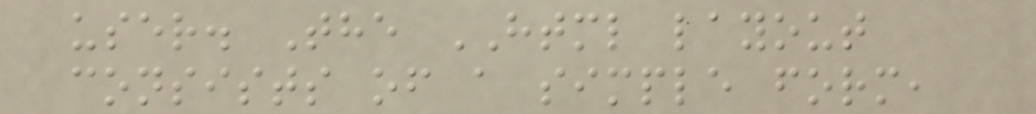user. The HTML layout
consists of a simple form,
